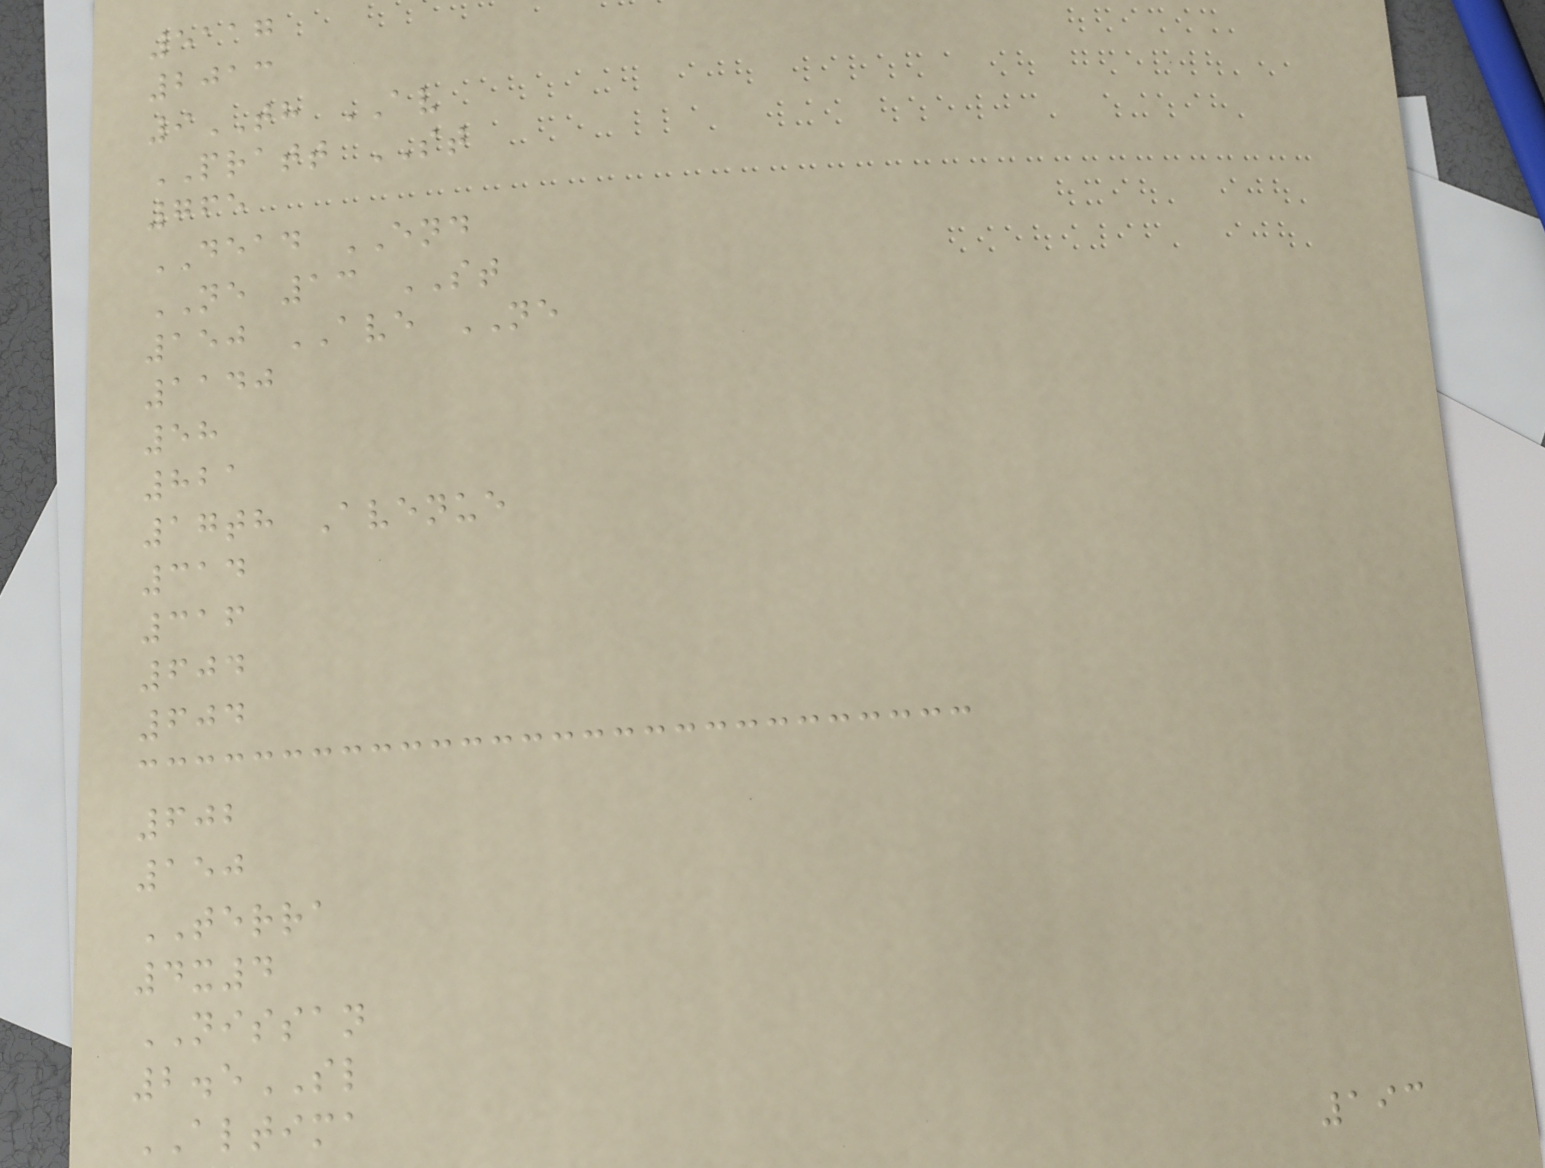5117
2013
9TH AV
PRATT ST
765
DEAD END
NE 13 ST
150 AVE NE
1140
58
821
17th Avenue
314
316
604
604
602
150
TERRA
4x4
NISSAN
2.5SL
ALTIMA
193
